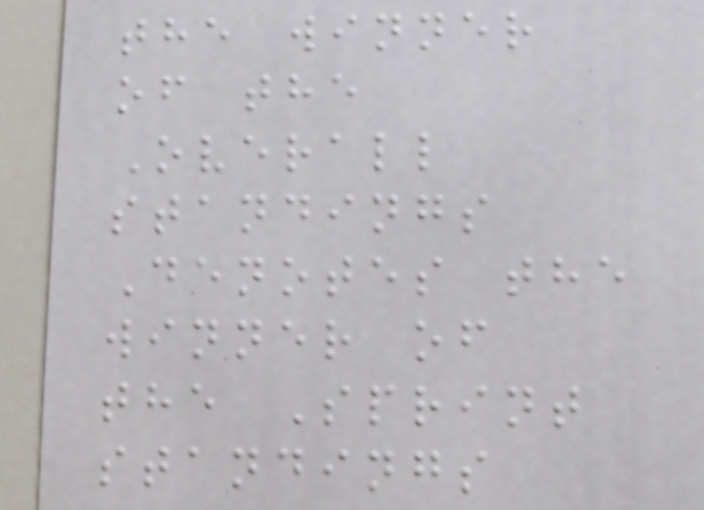the winner
of the
Overall
standings
Denotes the
winner of
the Sprint
standings
